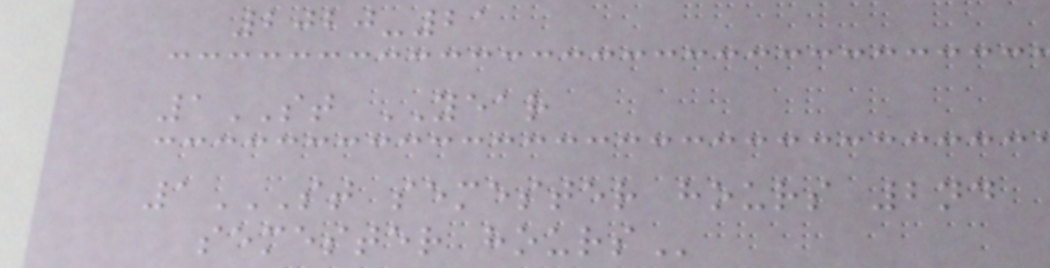2020-21
1ST YEAR
1ST SEMESTER HOURS 2ND
SEMESTER HOURS
